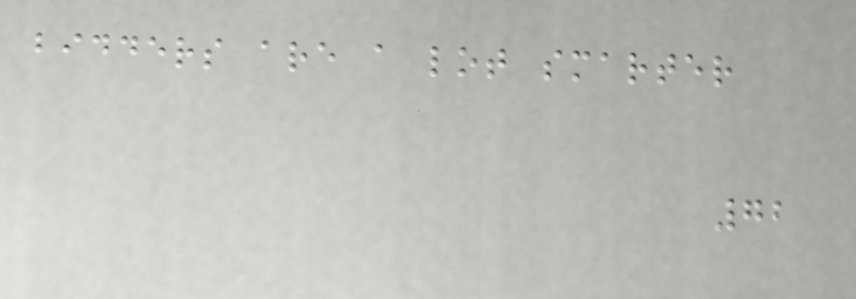bidders are a lot smarter
72
